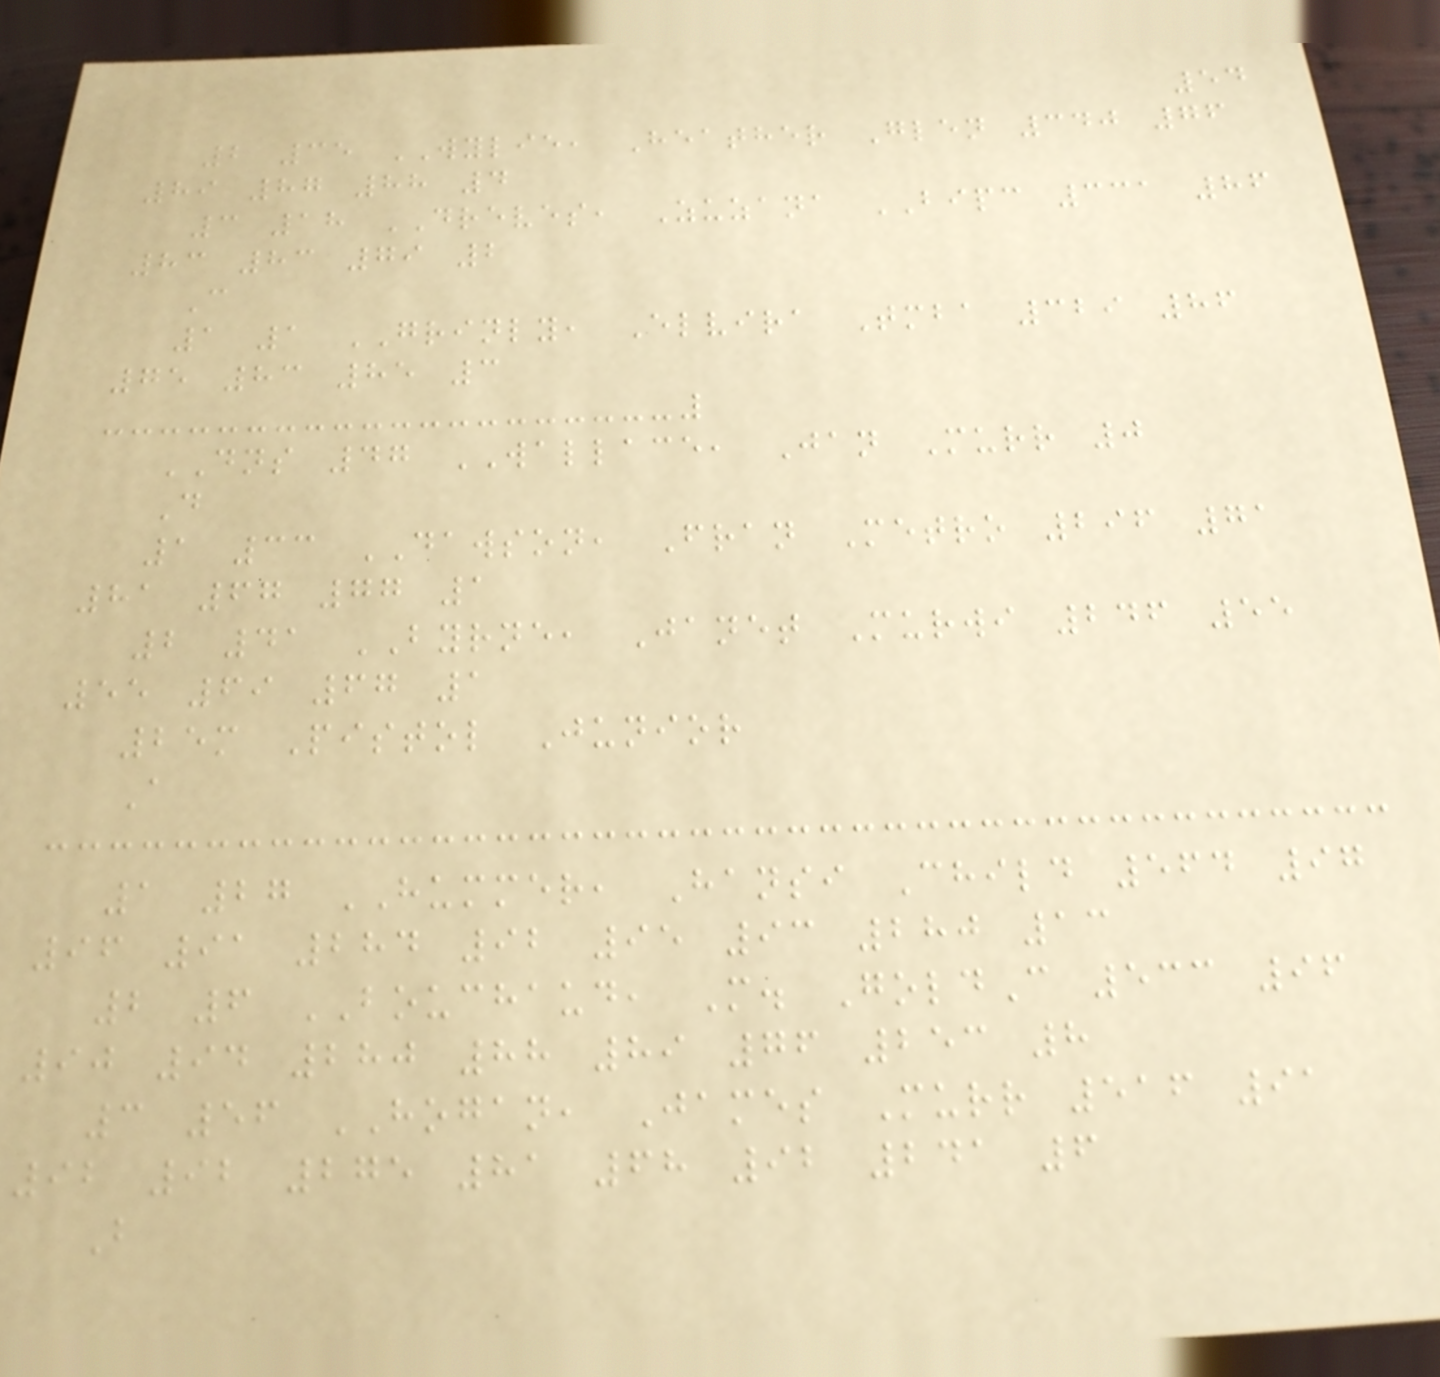54
2 35 WYLIE, Heather Glen 340 76
89 87 88 4
3 18 DREVES, Zuzana BIPC 331 86
83 83 79 2
C
1 1 GRINLY, Elvira Tmba 329 86
75 83 85 3
DNS 47 WALLACE, Jan Murr 0
D
1 33 DAWSON, Fran Metro 296 71
81 67 77 1
2 41 BYRNE, Janet Murwi 246 55
55 69 67 1
25m Pistol Junior
A
1 27 HUMMER, Hansi Child 564 97
96 91 284 92 95 93 280 13
2 6 BOUCHAUD, M. GoldC 533 96
90 94 280 88 89 76 253 8
3 56 HOGAN, James Murr 516 91
92 92 275 81 68 92 241 6
B
